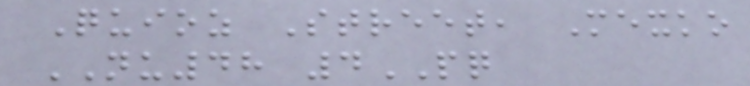Quioz Street, Mexko
NU48 4PQ
